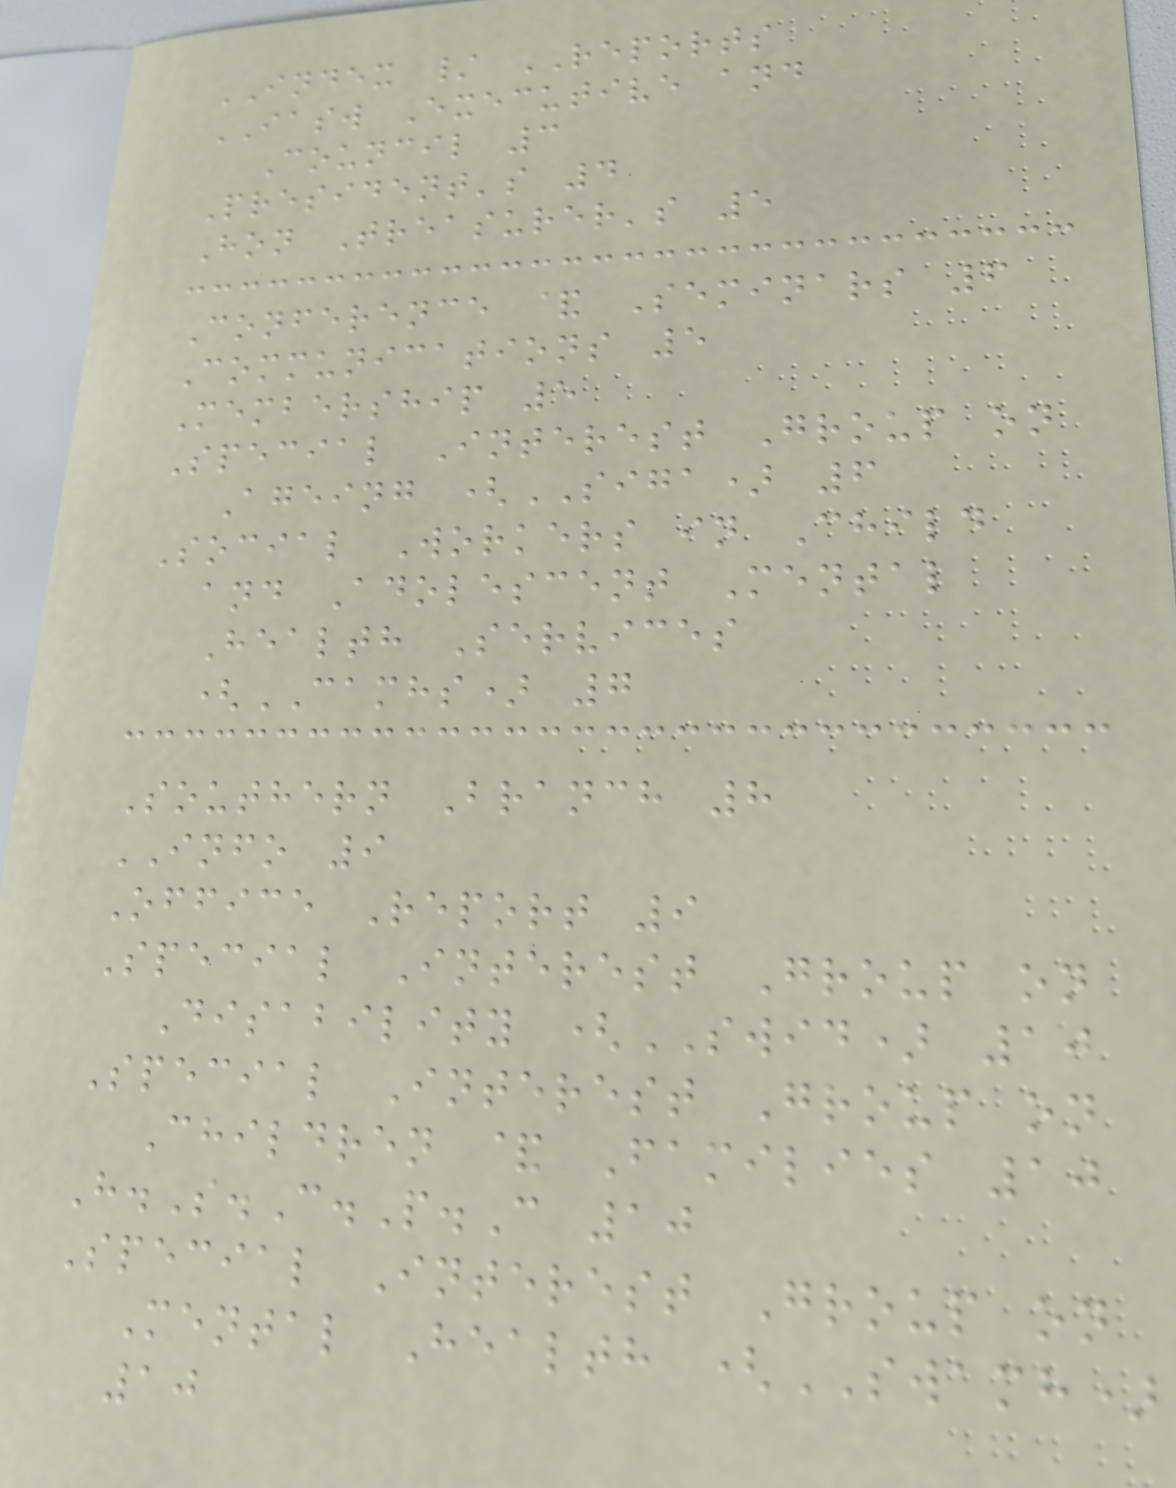INDEX / REPORTS
IASW Executive and
Council 3
President's 4
Hon Treasurer's 5
Conference & Seminars 6
Communications 5
Membership 5
Special Interest Group on
Ageing (SIGA) 6
Social Workers in Child
and Adolescent Mental
Health Services
(CAMHS) 7
Southern Branch 8
INFO 9
Office Report 9
Special Interest Group on
Disability (SWID) 10
Special Interest Group on
Children & Families 10
H.S.C.P.C 10
Special Interest Group on
Mental Health (SWAMH)
10
